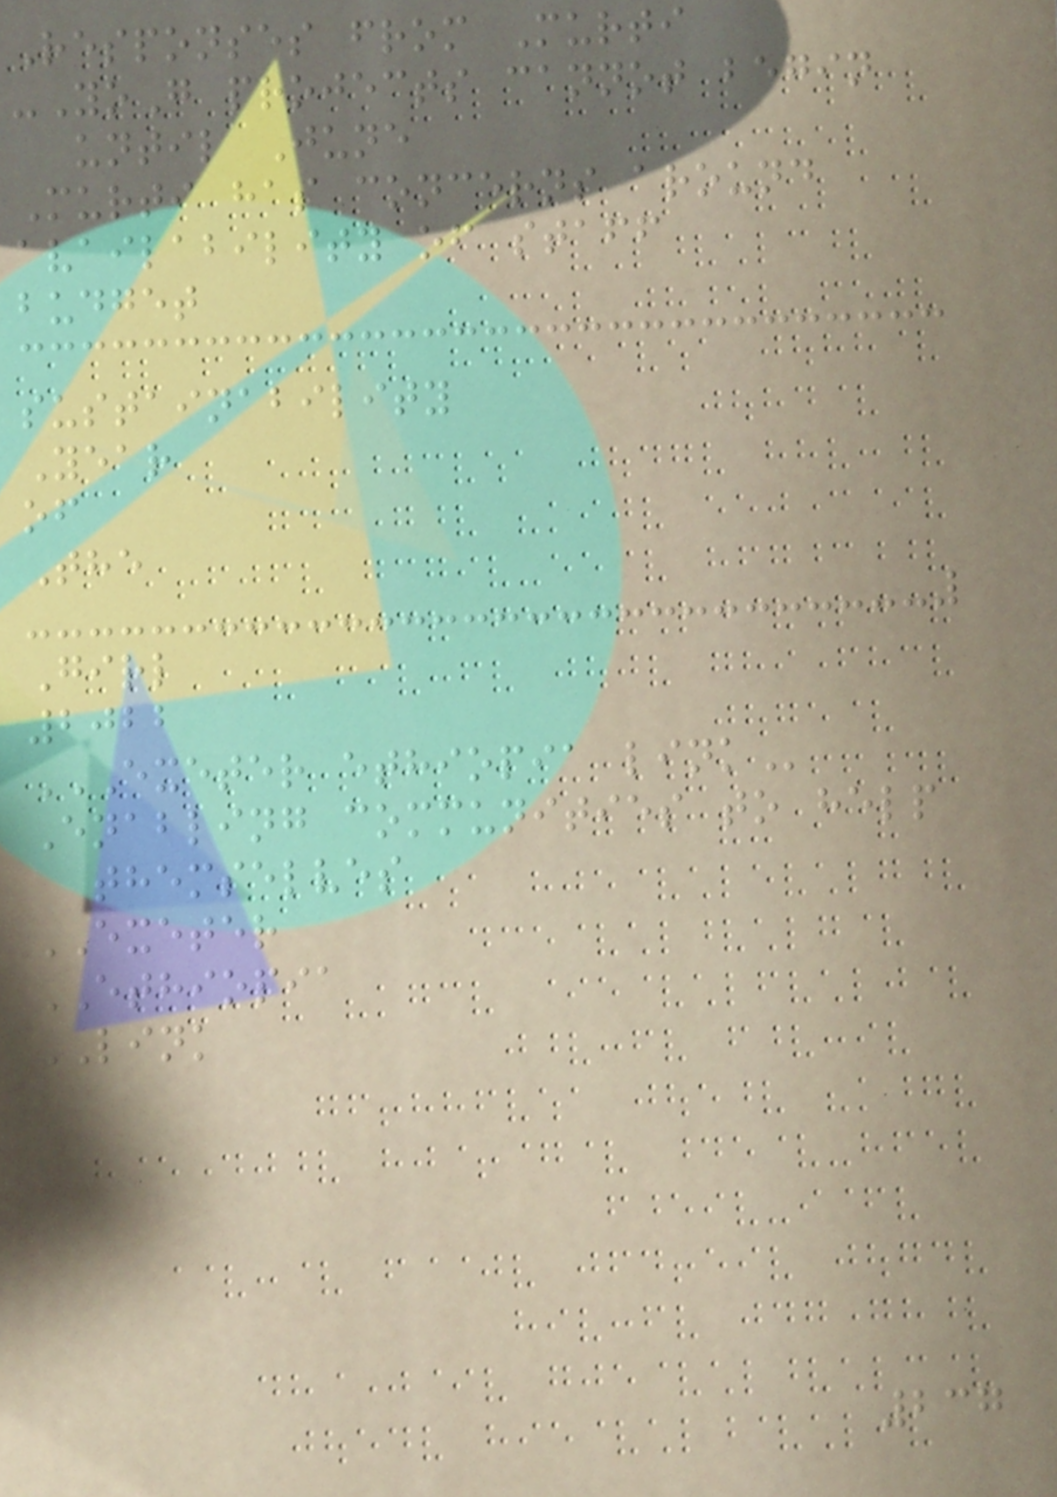Responses from Murti
-YoG projects cannot begin
until June
Murti has concerns around
availability of staff
budget
sustainability
Year
of
The
Girl
2022
EXETER ETHIOPIA LINK
Enabling communities to help
themselves
EXETER
ETHIOPIA
LINK
237
